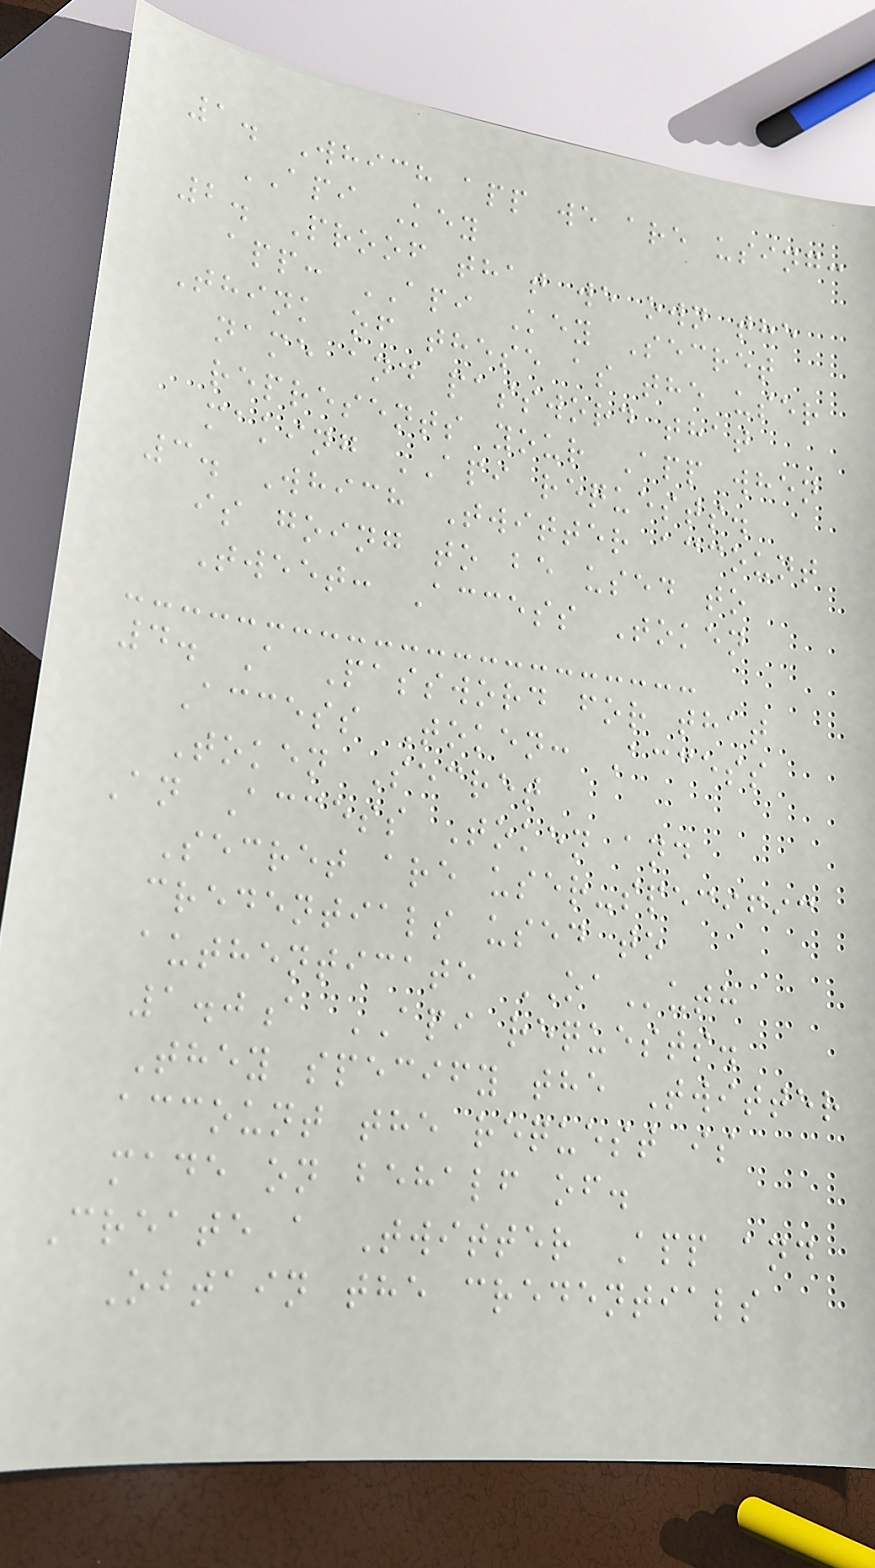1. Which app we are using:
API Key
2. Proof that we own the
app: API Key Secret
Think of these as the user
name and password that
represents your App when
making API requests.
3. Which Twitter account
is going to be used to
Tweet: Access Token
4. A Password for that
Access Token: Access
Token Secret
An Access Token and
Secret are user-specific
credentials used to
authenticate OAuth
1.0a API requests.
They specify the Twitter
account the request is
made on behalf of.
Create a Twitter App and
Obtain the credentials
